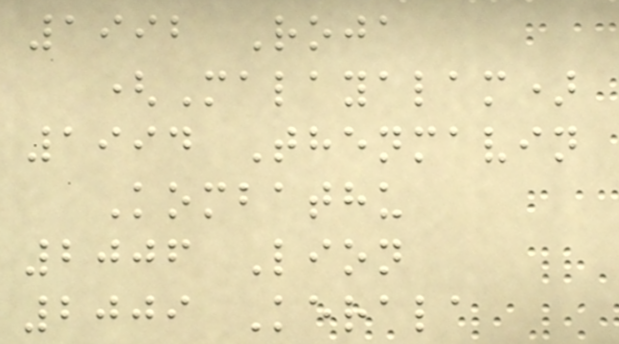1992 Roja
(Malayalam)
1994 Thenmavin
Kombathu
2006 Lion
2009 Kerala
